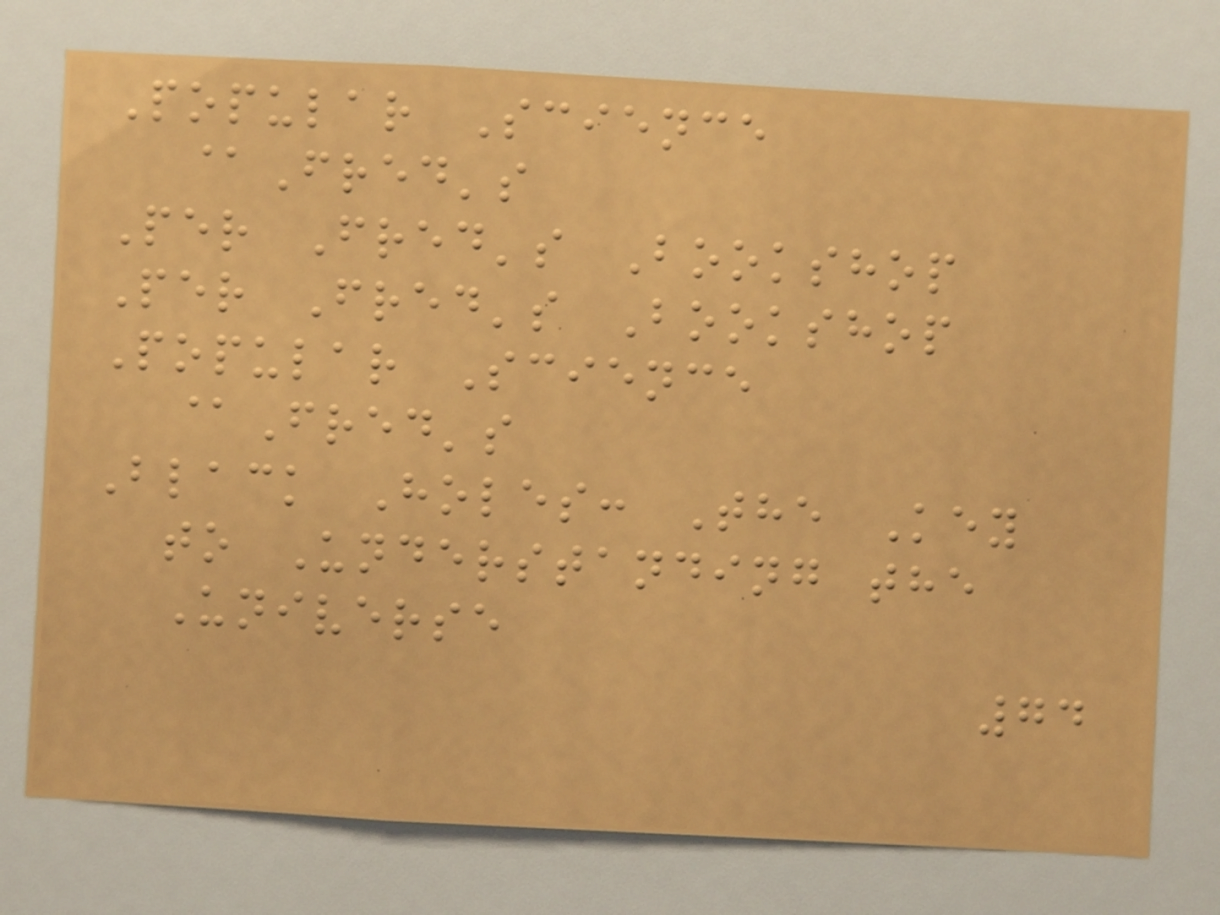Popular Science
@Fred's
Per Fred's Bookshop
Per Fred's Bookshop
Popular Science
@Fred's
Black Holes: The Key
to Understanding the
Universe
74
